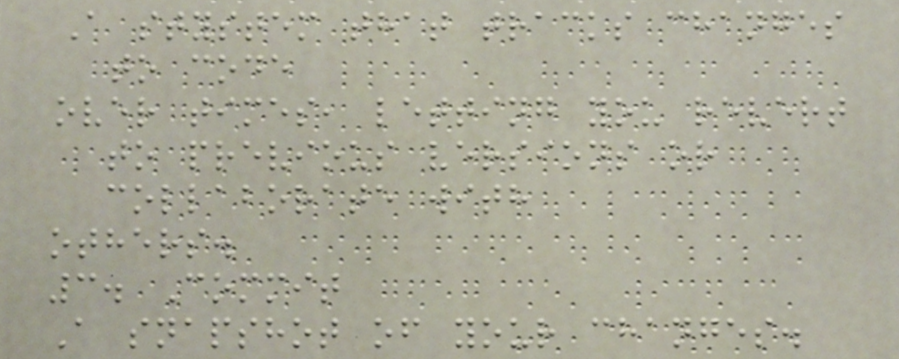A stystem that tracks changes
to code
over times, letting you revert
to previous versions or
collaborate with
others.
3. Commit
A snapshot of your changes.
